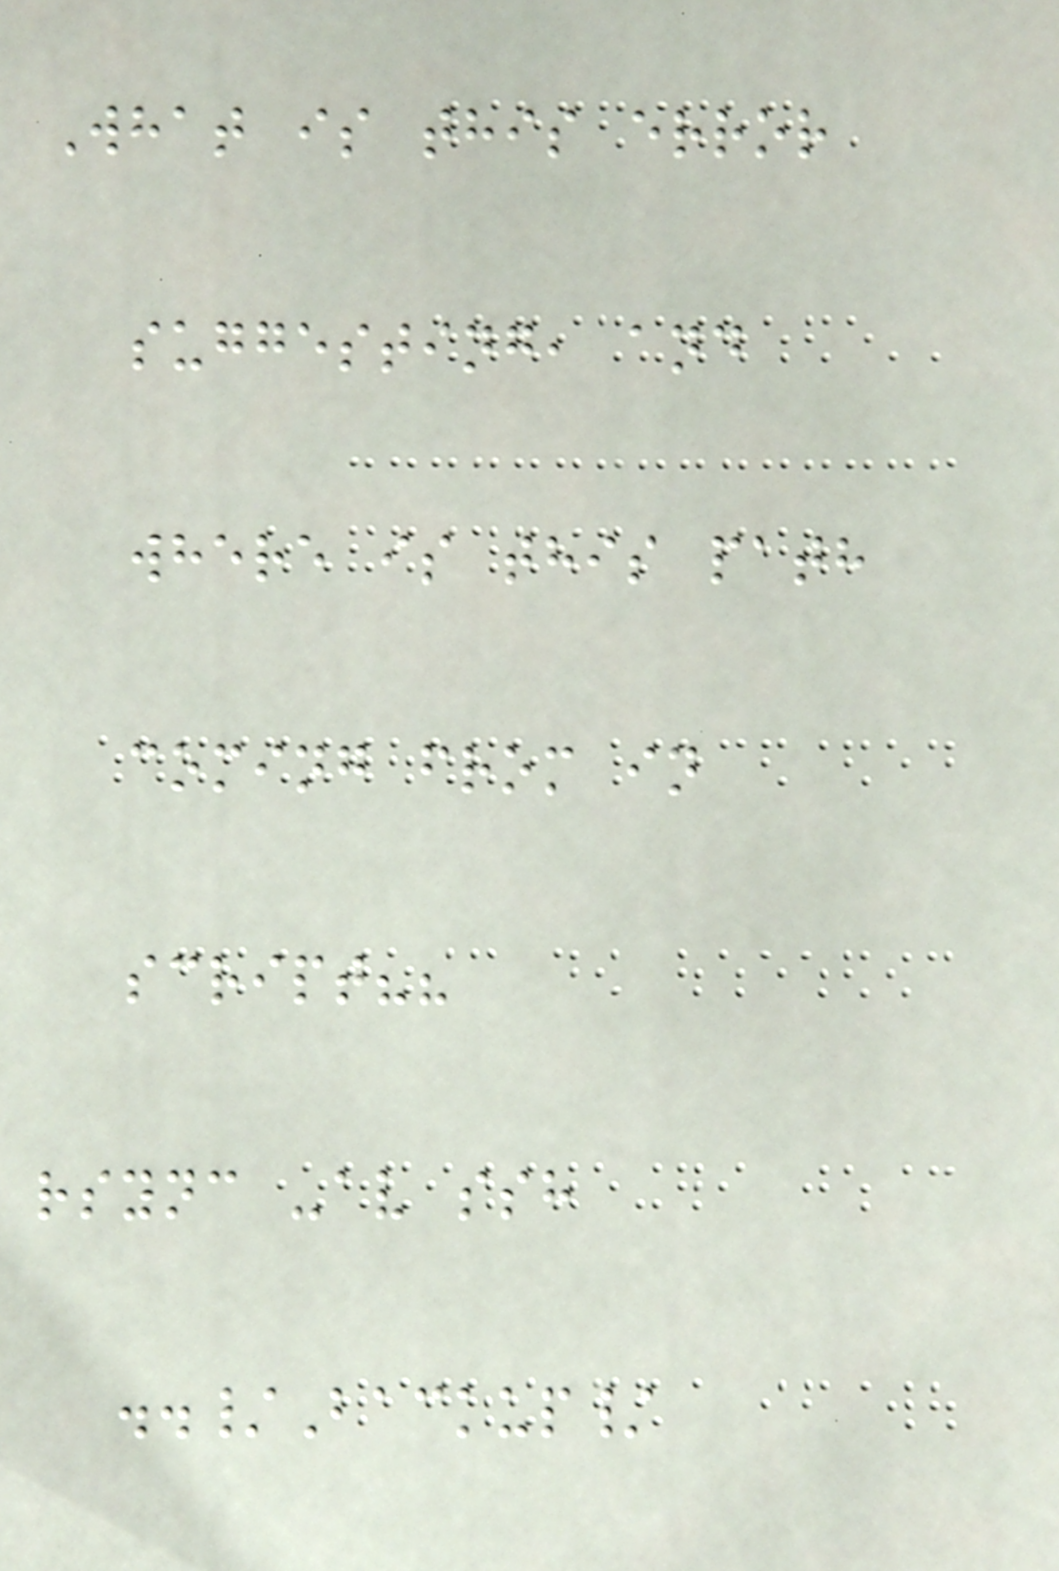What is this error
suggesting, and
where is this path
coming from in
script??
rsync -av ssh
../Backup/
